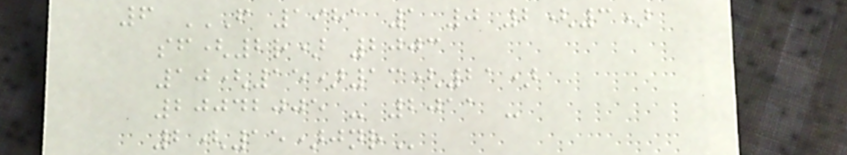6 F 1981 1 0 2(3)
SF(2R) 2003
10(15)13(21)
20042005 - 2011 -
2(15)JNR
